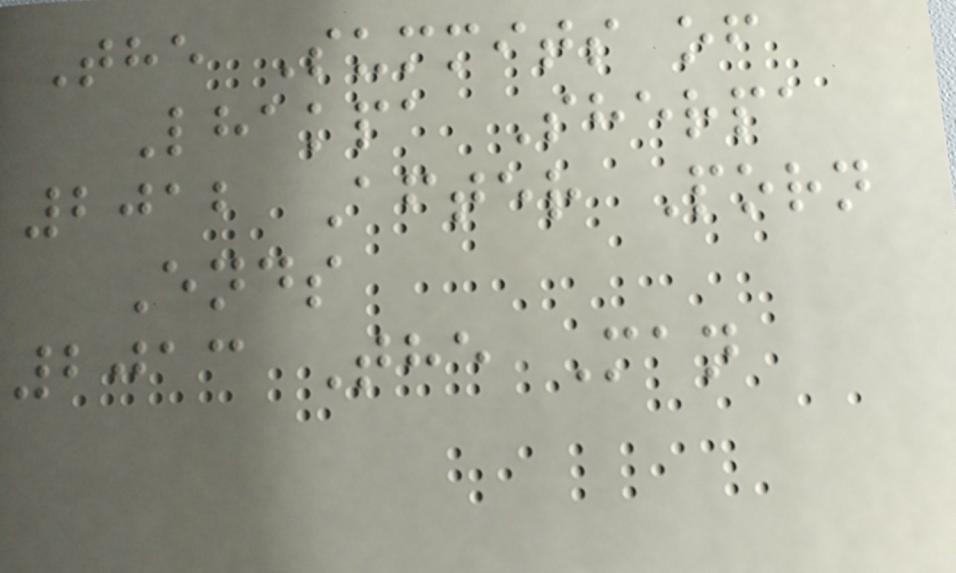The Summits of
Lhakpa Sherpa
2012 After Porn
Ends
2013 The Man
